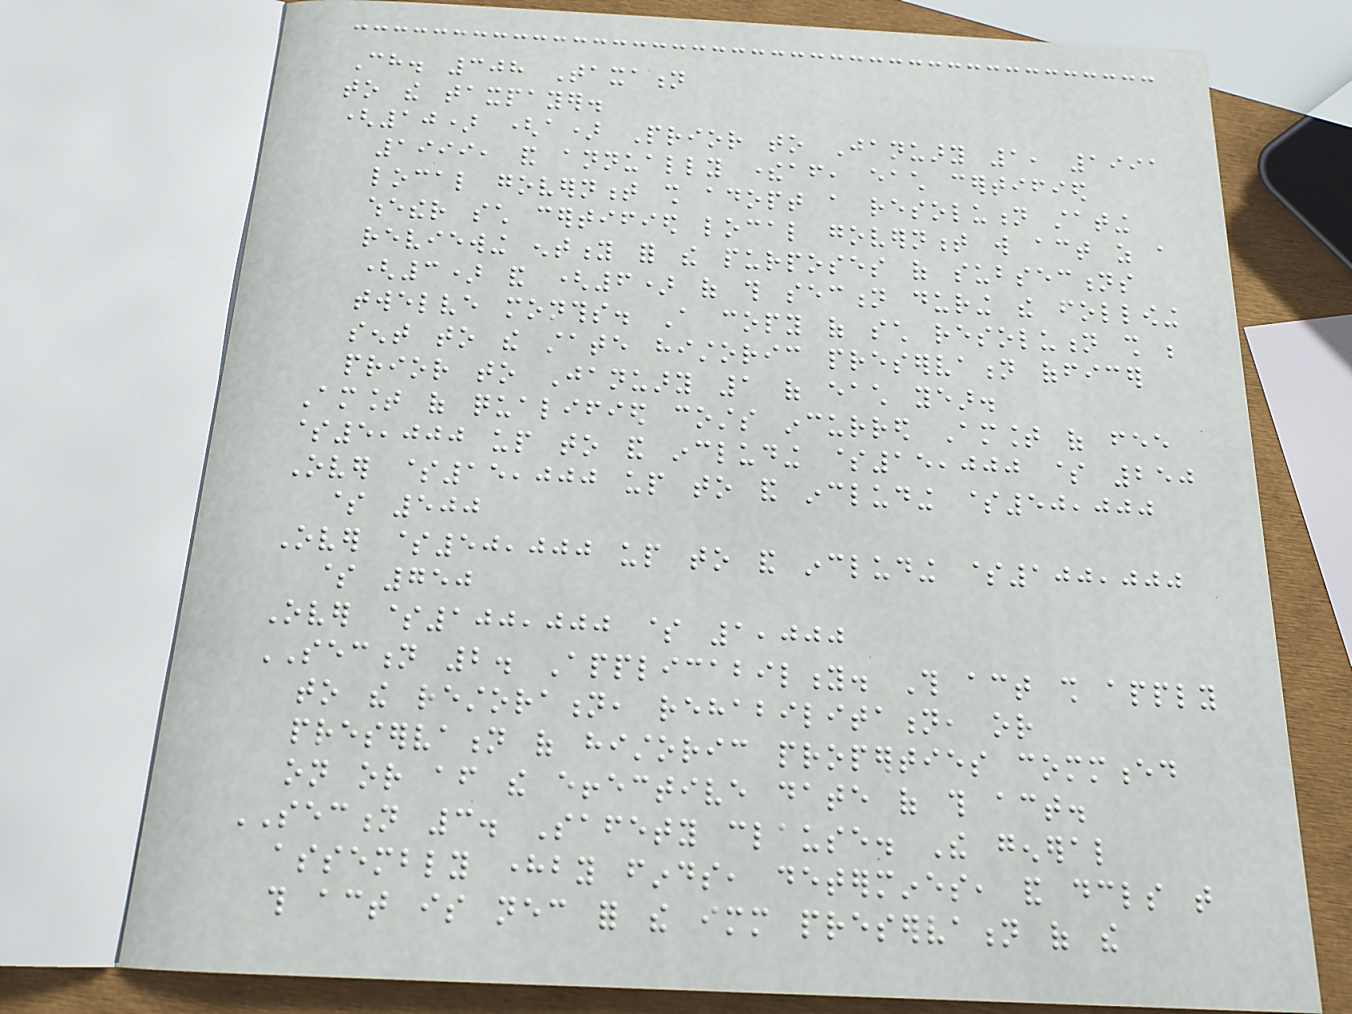Ch. 308 Taxation
to the taxpayer.
(10) (a) Prior to January 1, 1991
1999, and annually thereafter, each certified
local government shall adopt a resolution stating
whether such certified local government will act as a
reviewing entity for the purposes of subsections
(3) and (6) of this section during the following
twelve months. A copy of such resolution shall be
sent to the state historic preservation officer
prior to January 1 of each year.
Amount of qualified costs incurred Amount of fee
$5,000 up to and including $15,000 $ 250
Over $15,000 up to and including $50,000
$ 500
Over $50,000 up to and including $100,000
$ 750
Over $100,000 $ 1,000
SECTION 2. Applicability. This act shall apply
to the restoration, rehabilitation, or
preservation of historic properties commenced
on or after the effective date of this act.
SECTION 3. Safety clause. The general
assembly hereby finds, determines, and declares that
this act is necessary for the immediate preservation of the
